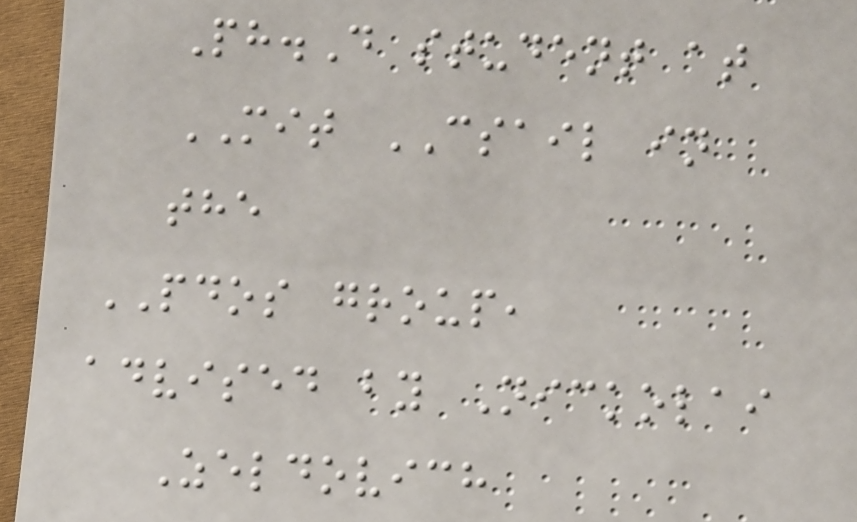Ph.D student at
MIT CSAIL in
the
PDOS group,
advised by Nickolai
Zeldovich
